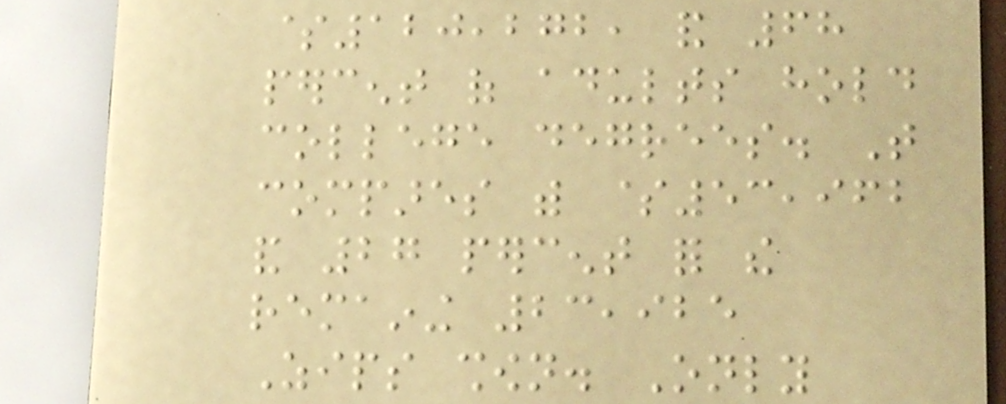$120,272, and 68
percent of adults hold
college degrees. That
compares with $53,962
and 27 percent for the
remaining 23,925
Zips shown. Only
